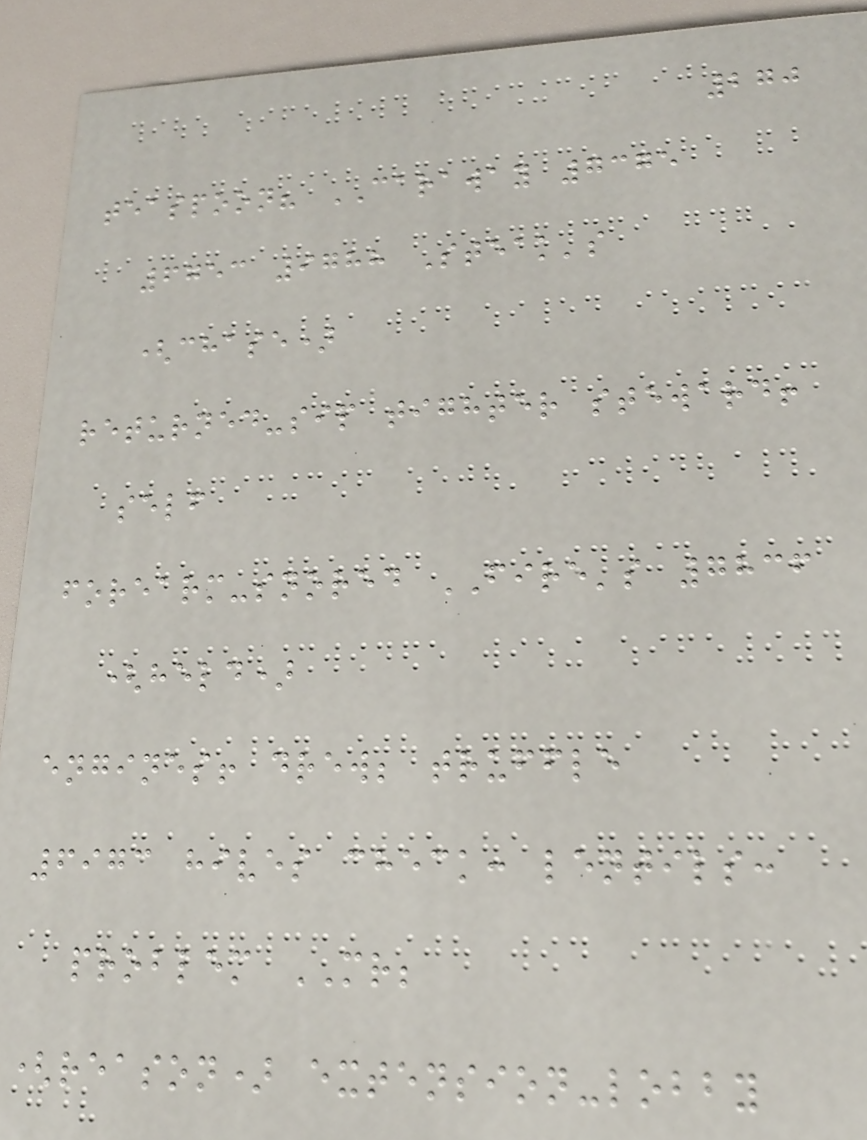270
teaspoon? CARAWAY 7375
6753 9788 Steak's
(chase)
returned-sip tighter steward!
self
forearm-snored FIRE's 7836
(held)
engines! drew; truffle
6973 hives check: lentils:
problem MR;
(reason) extension-lobby
